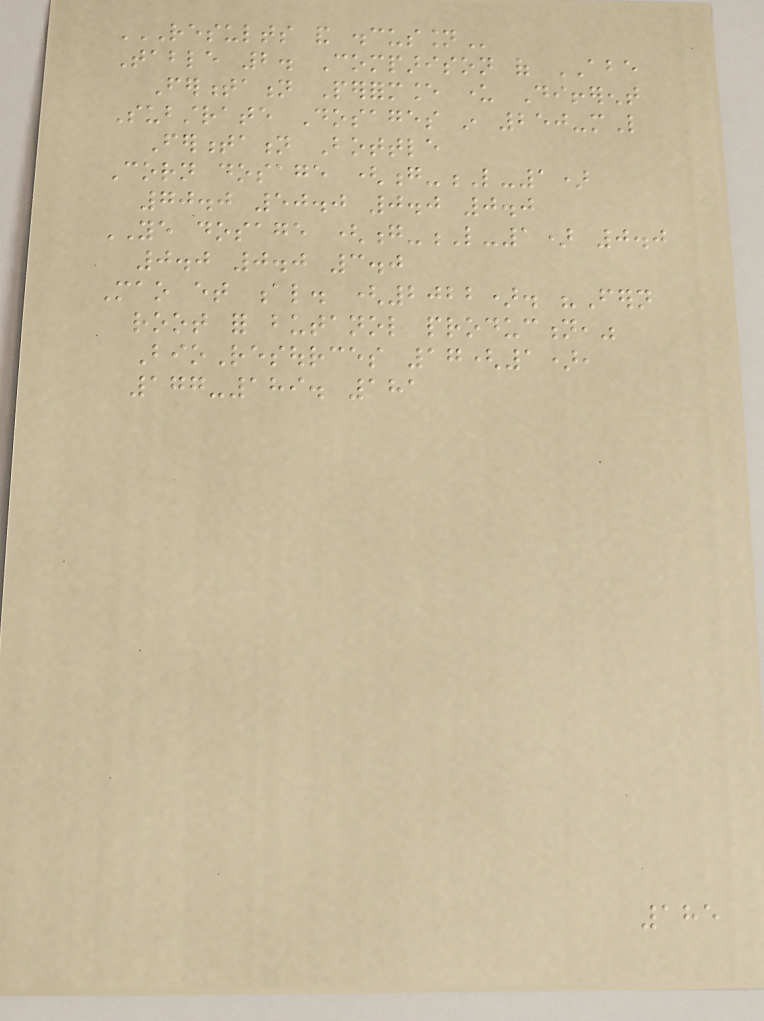RESULTS AND DISCUSSION
Table 2. Comparison of ABE
Fermentation Performance under Different
Substrate Dosages in 250-mL
Fermentation Bottle
Corn dosage (g-L-1)
70.0 50.0 0.0 0.0
YE dosage (g-L-1) 0.0
0.0 0.0 3.0
Mao et al. (2022). "Fern
root for butanol production,"
BioResources 17(1),
177-189. 181
185
